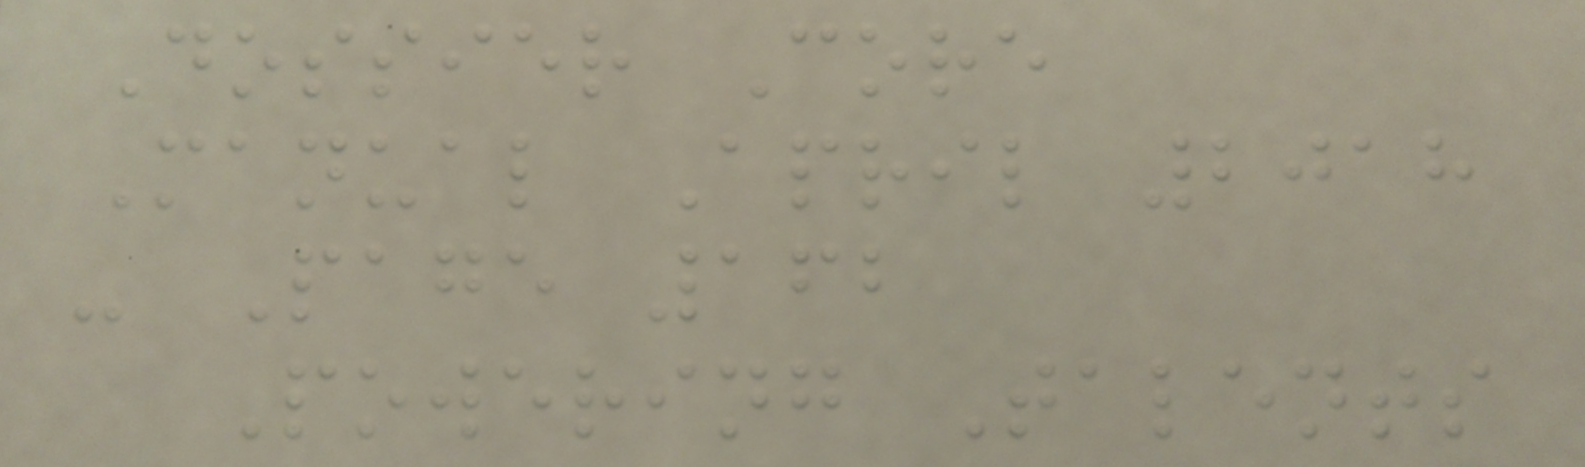Dossier Core
Manual April 2018
- Page 162
Powering Talents
